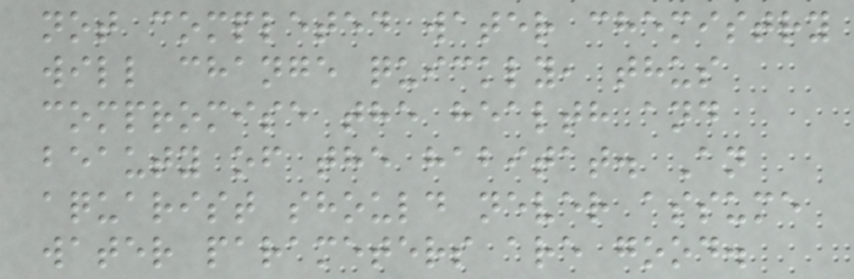not completed water chemistry
will change quickly, thus
compromise the health and
beauty of the habitat. An
aquarist should never assume
water parameters are good.
